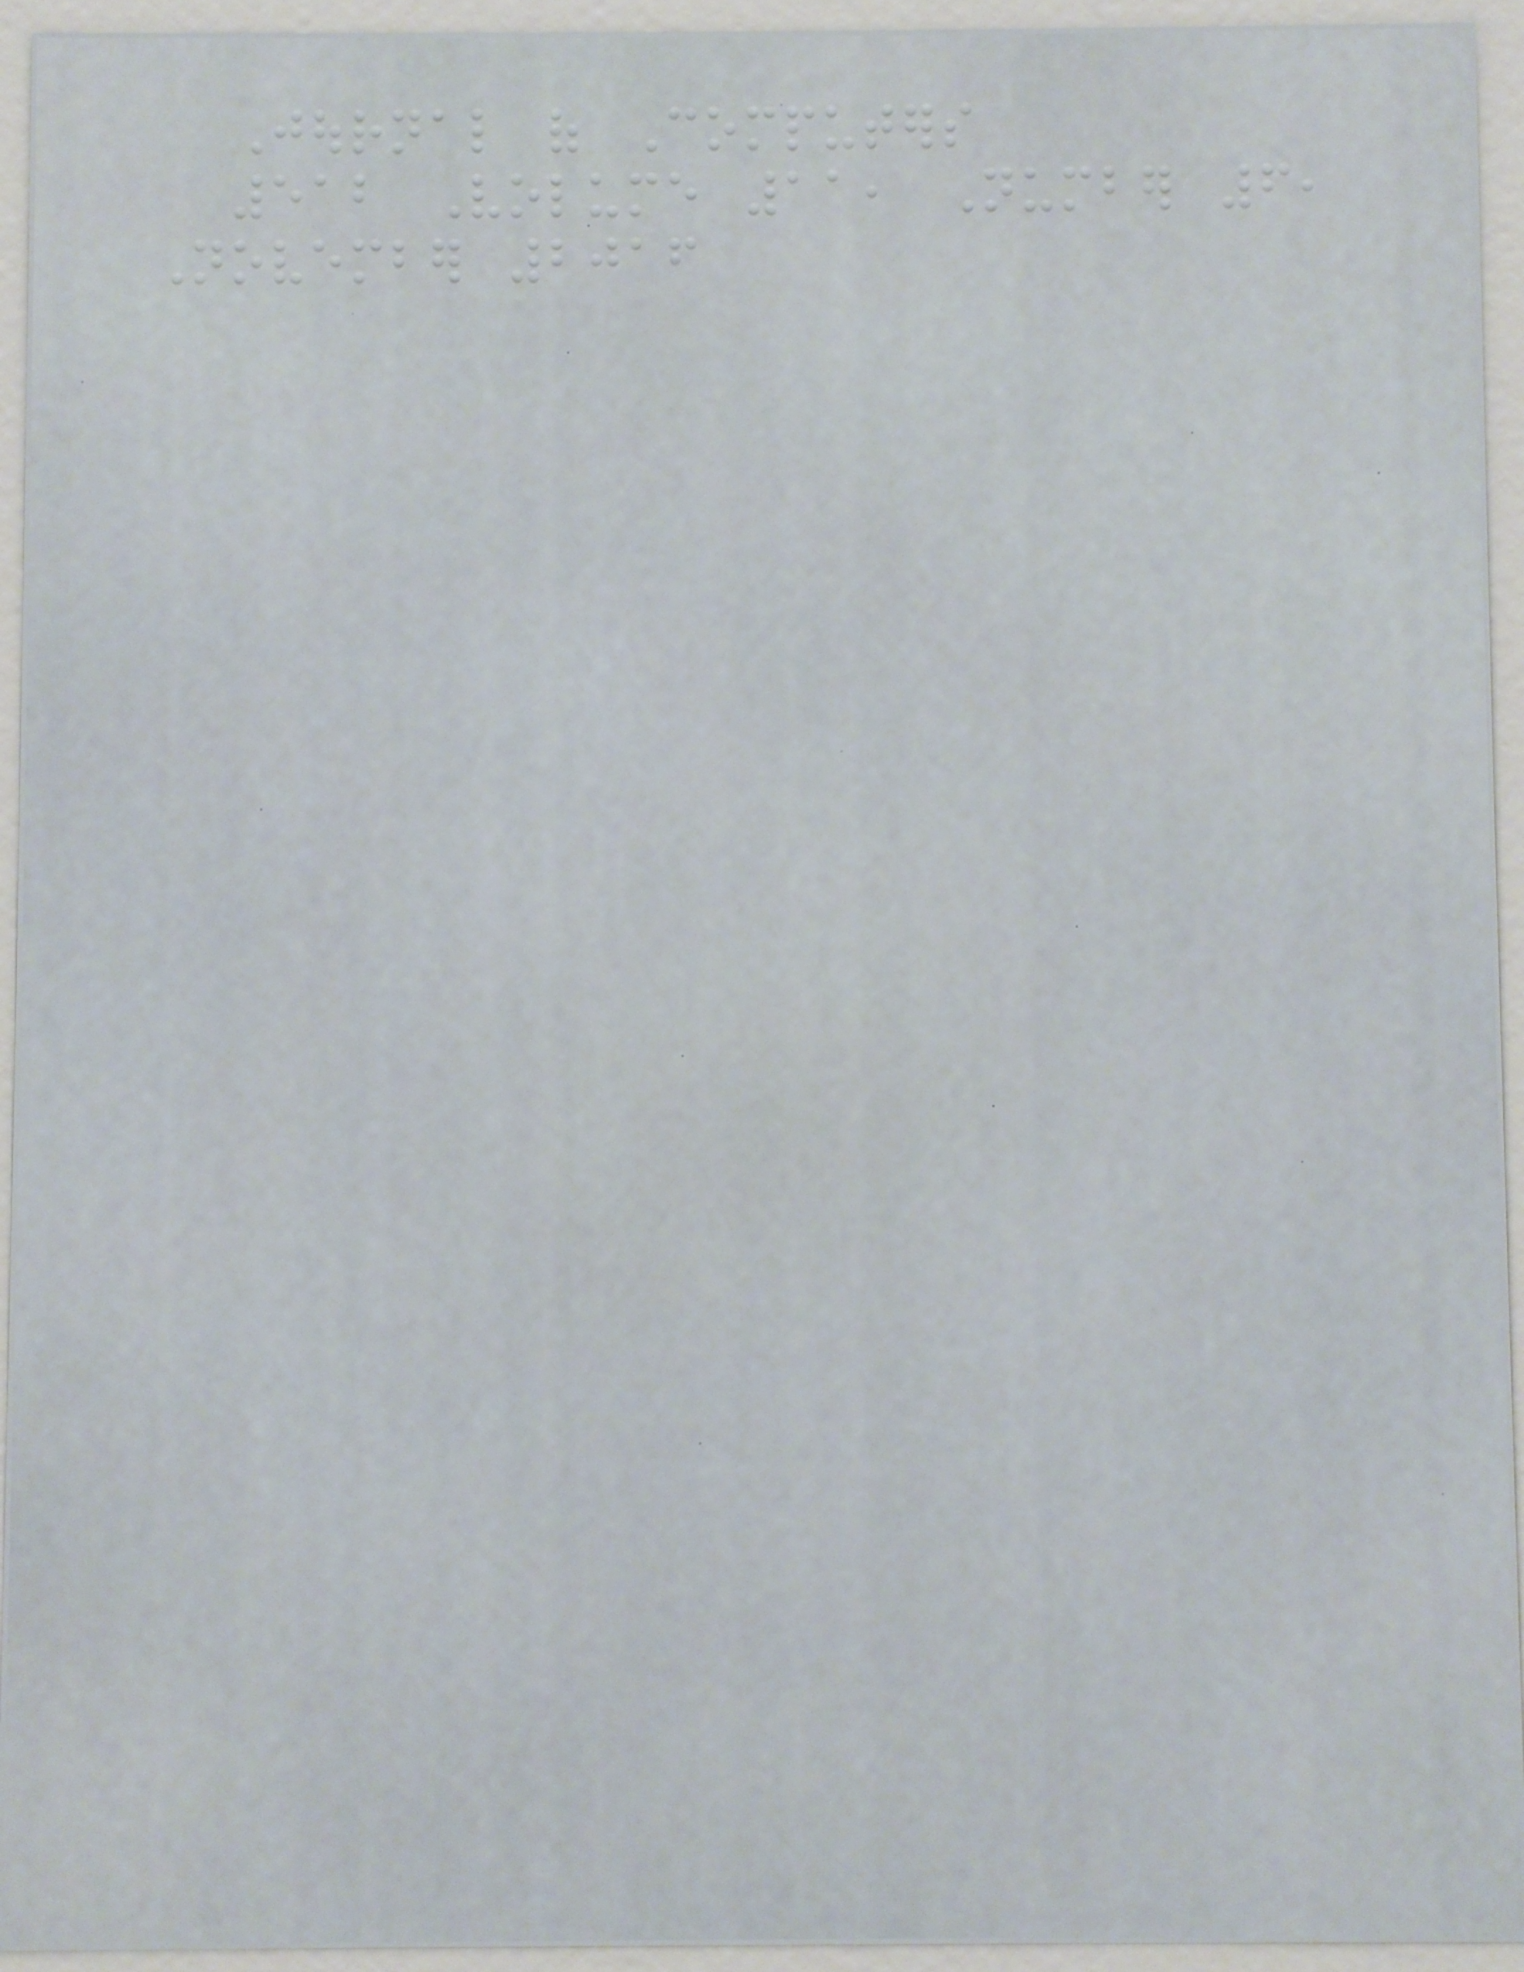Journal of Computers
512 Volume 11, Number 6,
November 2016
